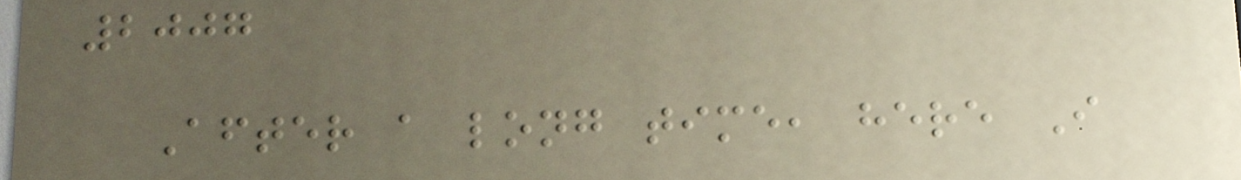2007
After a long time, here I
